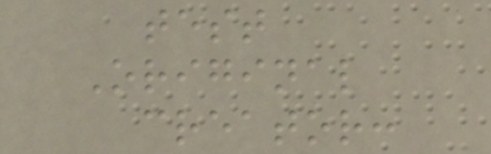test
Original
creator:
